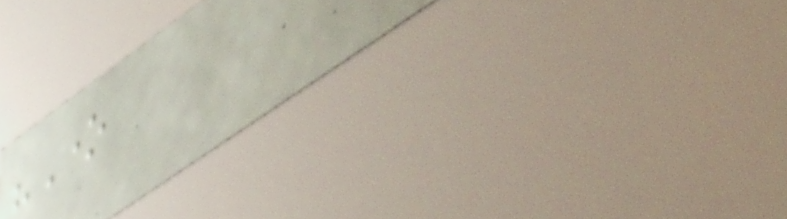"One
